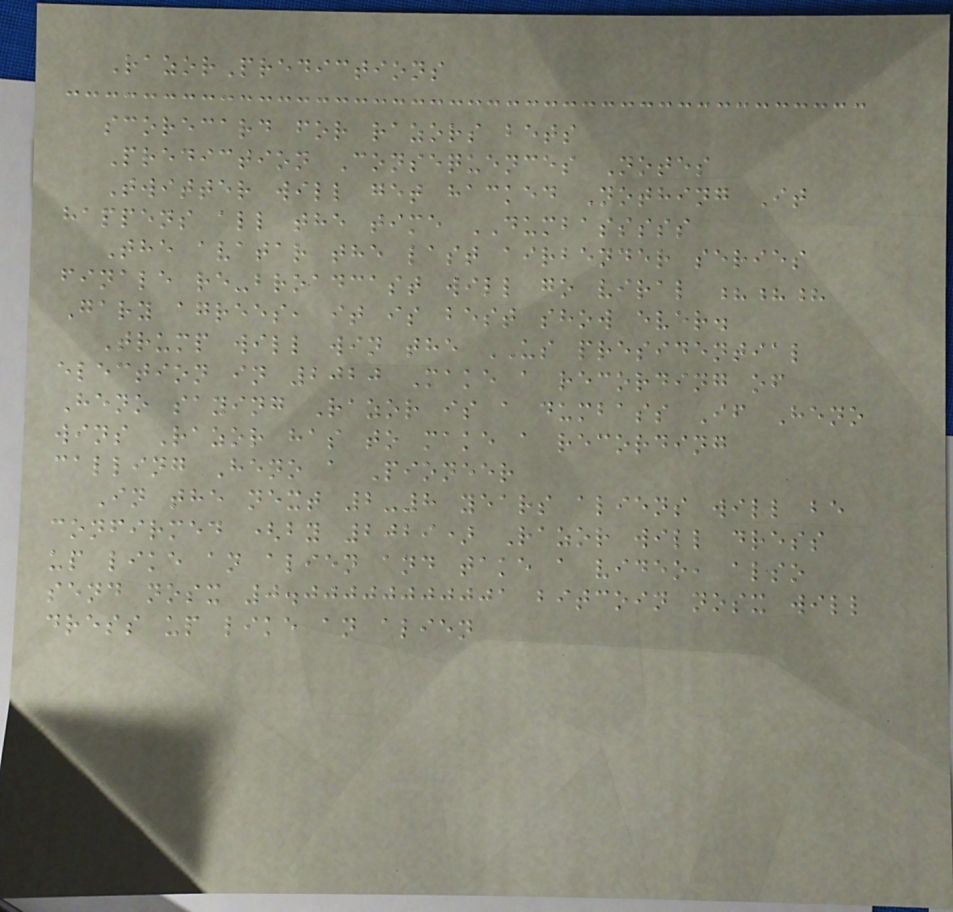RazorPredictions
scorecard for razors bets
Prediction Consequences Notes
Twitter will get hacked Nothing It
happens all the time DUMBASSSSS
The avatar the last airbender series
finale re-broadcast will go viral ???
Gary agrees, it is best show ever.
Trump will win the US presidential
election in 2020 Make a recording of
Heno saying Razor is a dumbass If Heno
wins Razor has to make a recording
calling Heno a Pioneer
In the next 2-8 years aliens will be
confirmed (by 2029) Razor will dress
up like an alien and take a video, also
send nosx 0.00000000001 bitcoin nosx will
dress up like an alien
